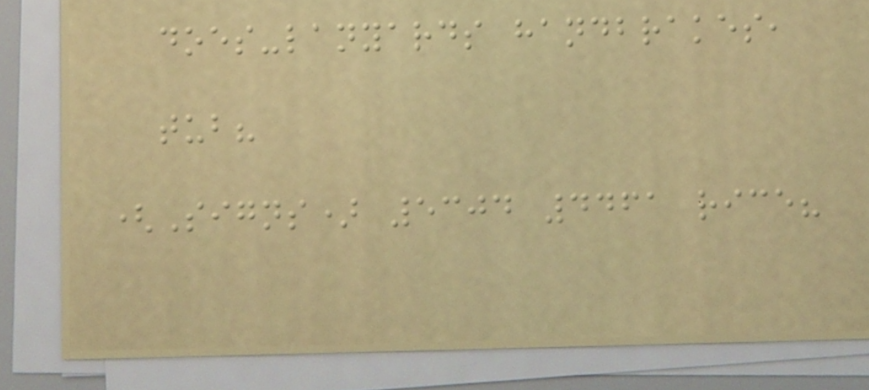does-lanyards handbrakes,
tub?
(Signs) 5304 4461 rice?
